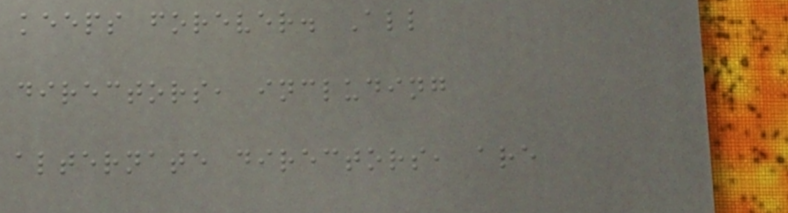keeps forever. All
directors, including
alternate directors, are
